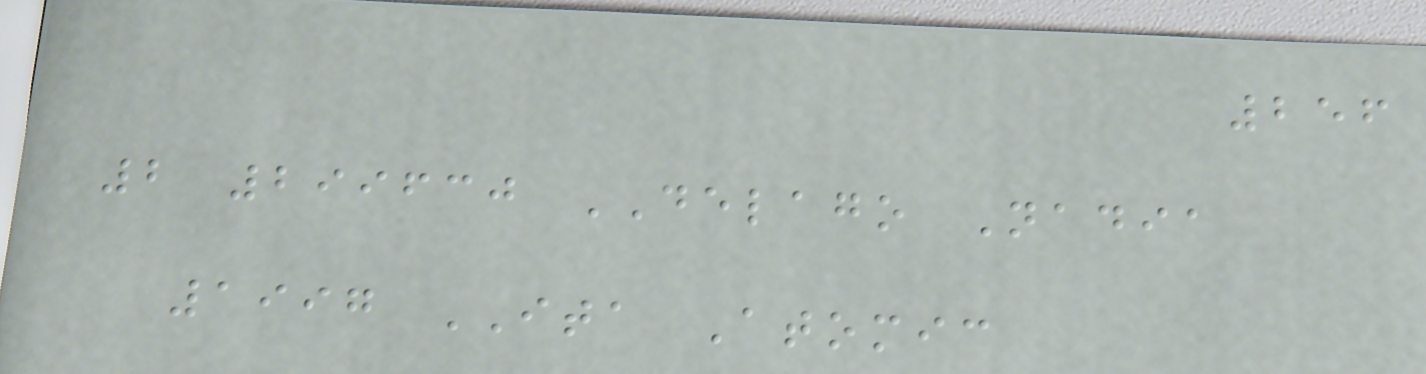256
2 299630 DELAGO Nadia
1997 ITA Atomic
